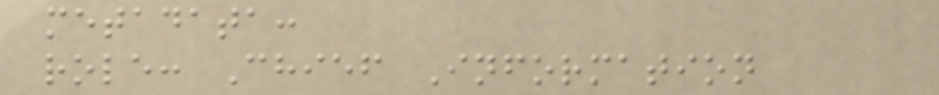metadata:
role: Chief Information
